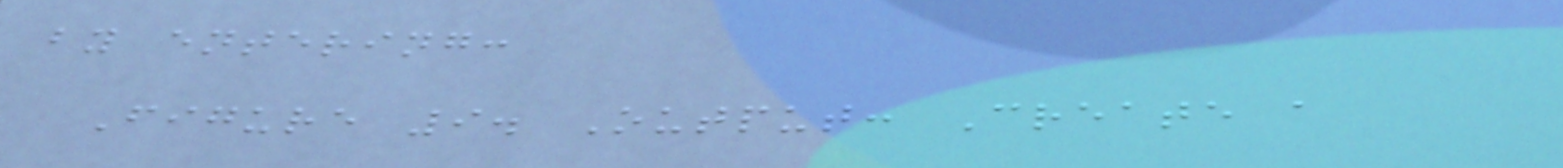by entering:
Figure 9. Output: Create a
